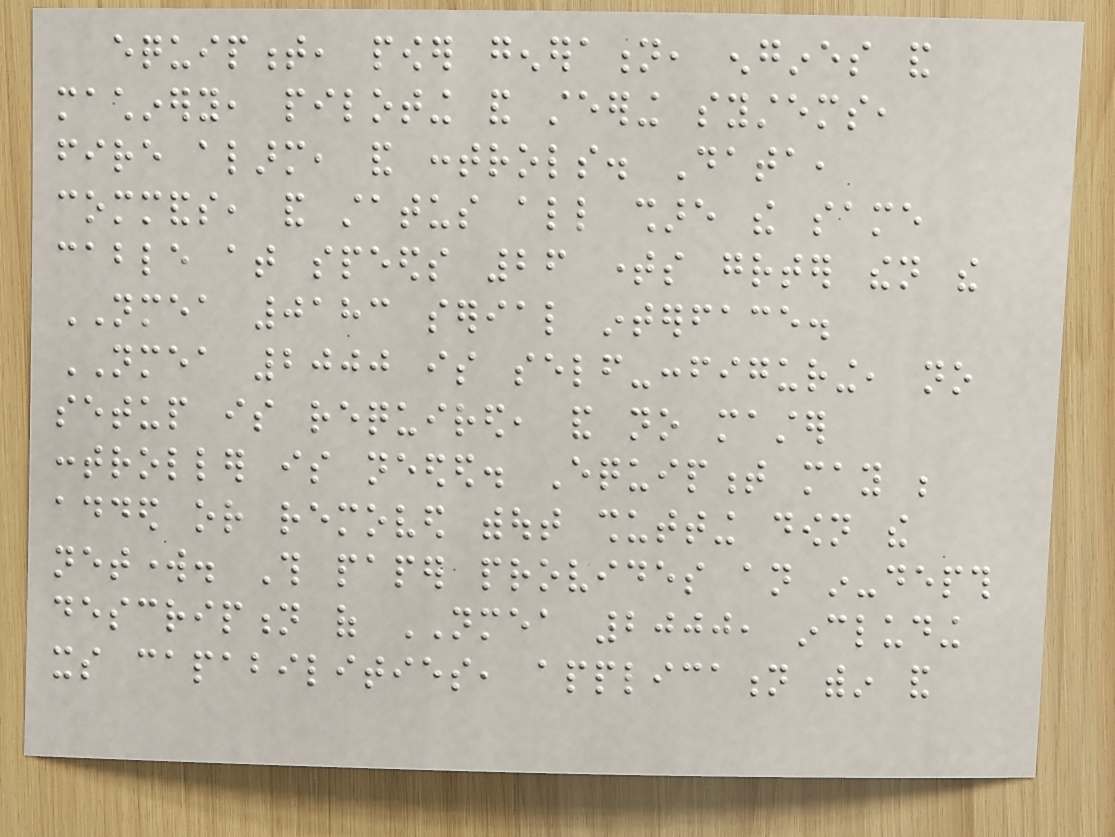equipment, power generation, engines and
machinery, piloting and steering systems,
fire alarm, and controls. Data,
commands, and status all share the same
cable at speeds 26 times greater then the
NMEA 0183 serial interface.
NMEA 2000 is self-configuring, no
setup is required, and no master
controller is needed. Equipment may be
added or removed without shutting down the
network. This paper provides an in-depth
description of NMEA 2000, including
its capabilities, application within and
